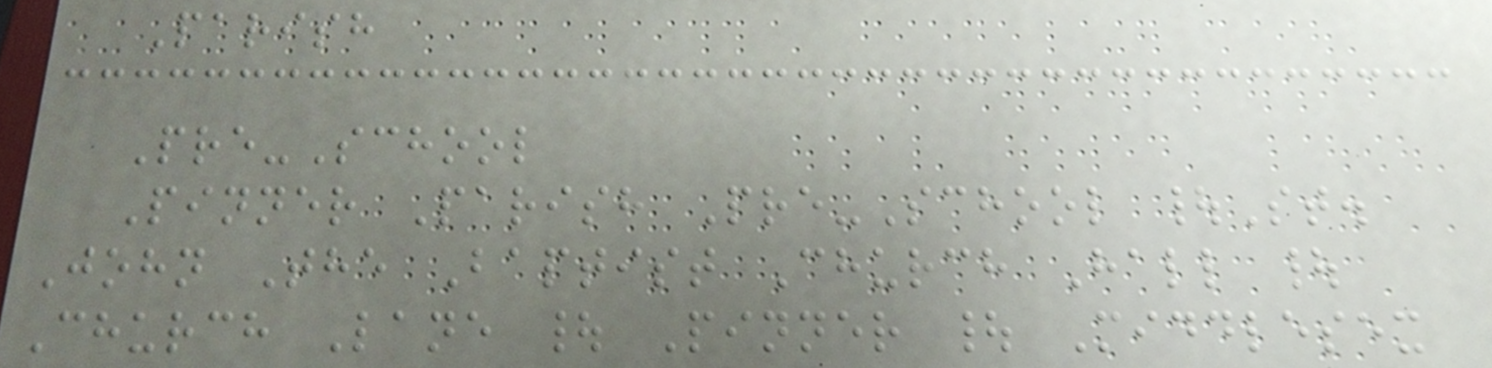Parish
Pre-School
Pinner Parish Pre-School |St.
John The Baptist Church Hall |
Church Lane | Pinner | Middlesex
